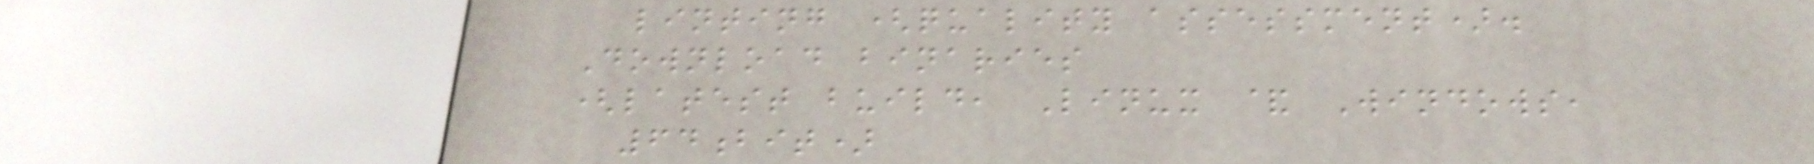linting (quality assessment).
Download binaries
(latest build, Linux & Windows,
64bit)
